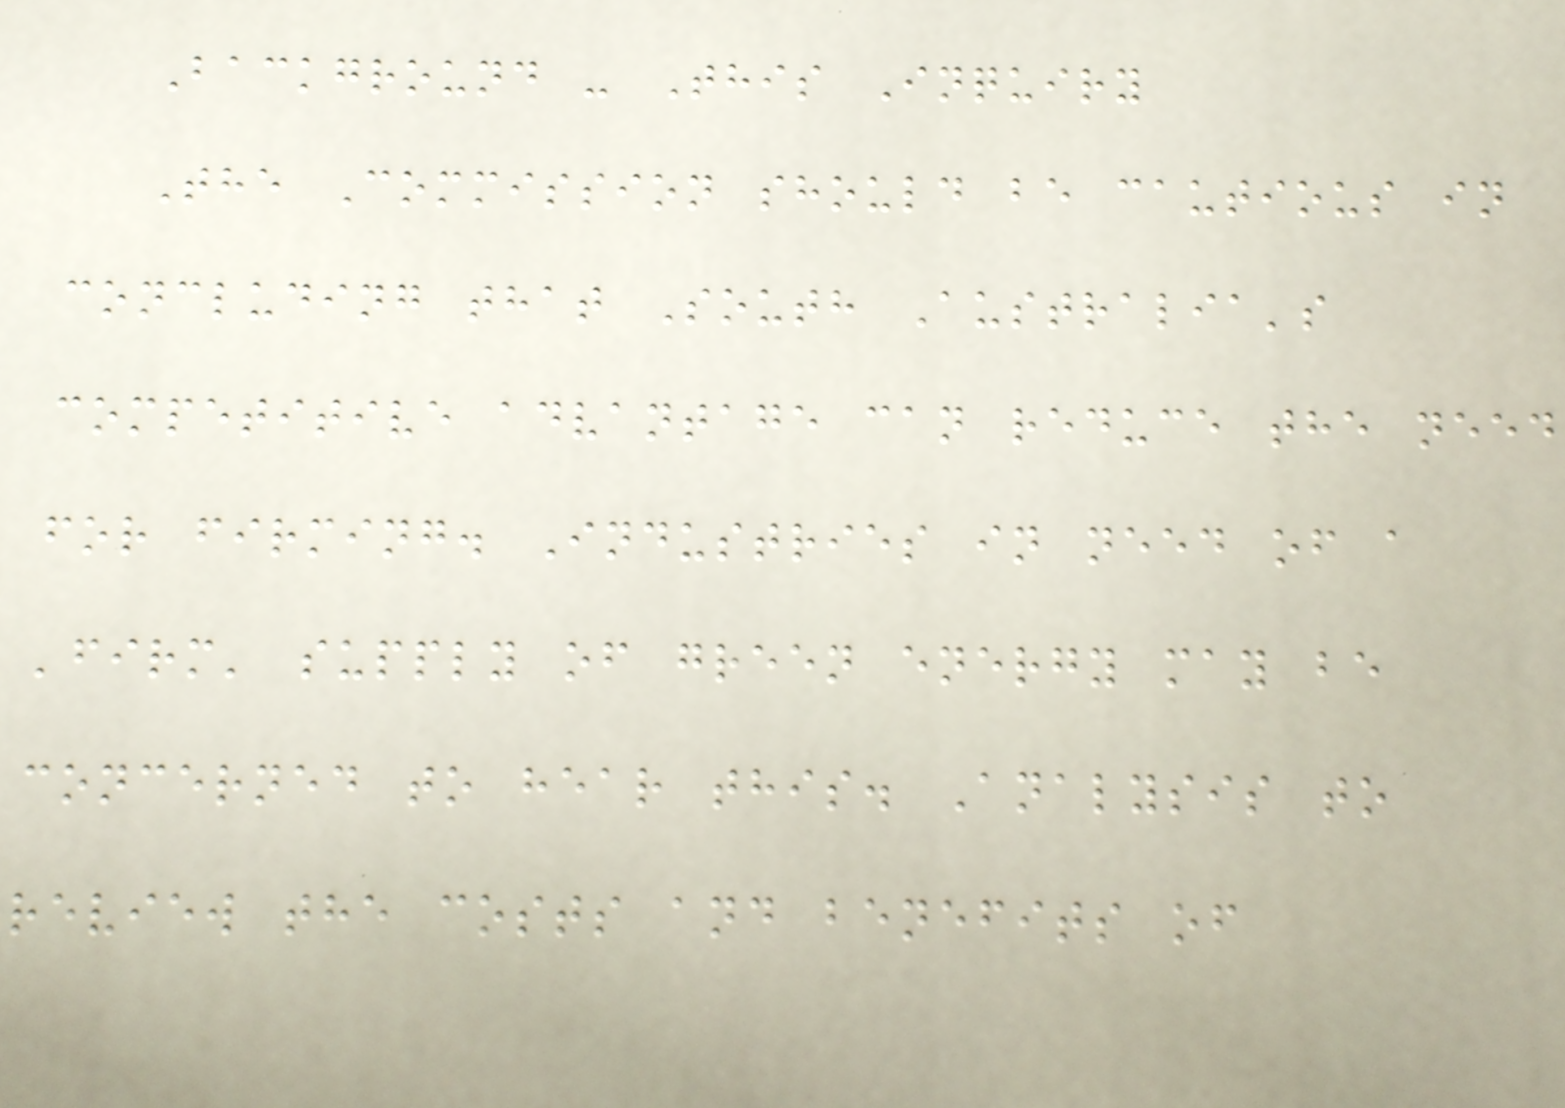Background - This Inquiry
The Commission should be cautious in
concluding that South Australia's
competitive advantage can reduce the need
for firming. Industries in need of a
'firm' supply of green energy may be
concerned to hear this. Analysis to
review the costs and benefits of
